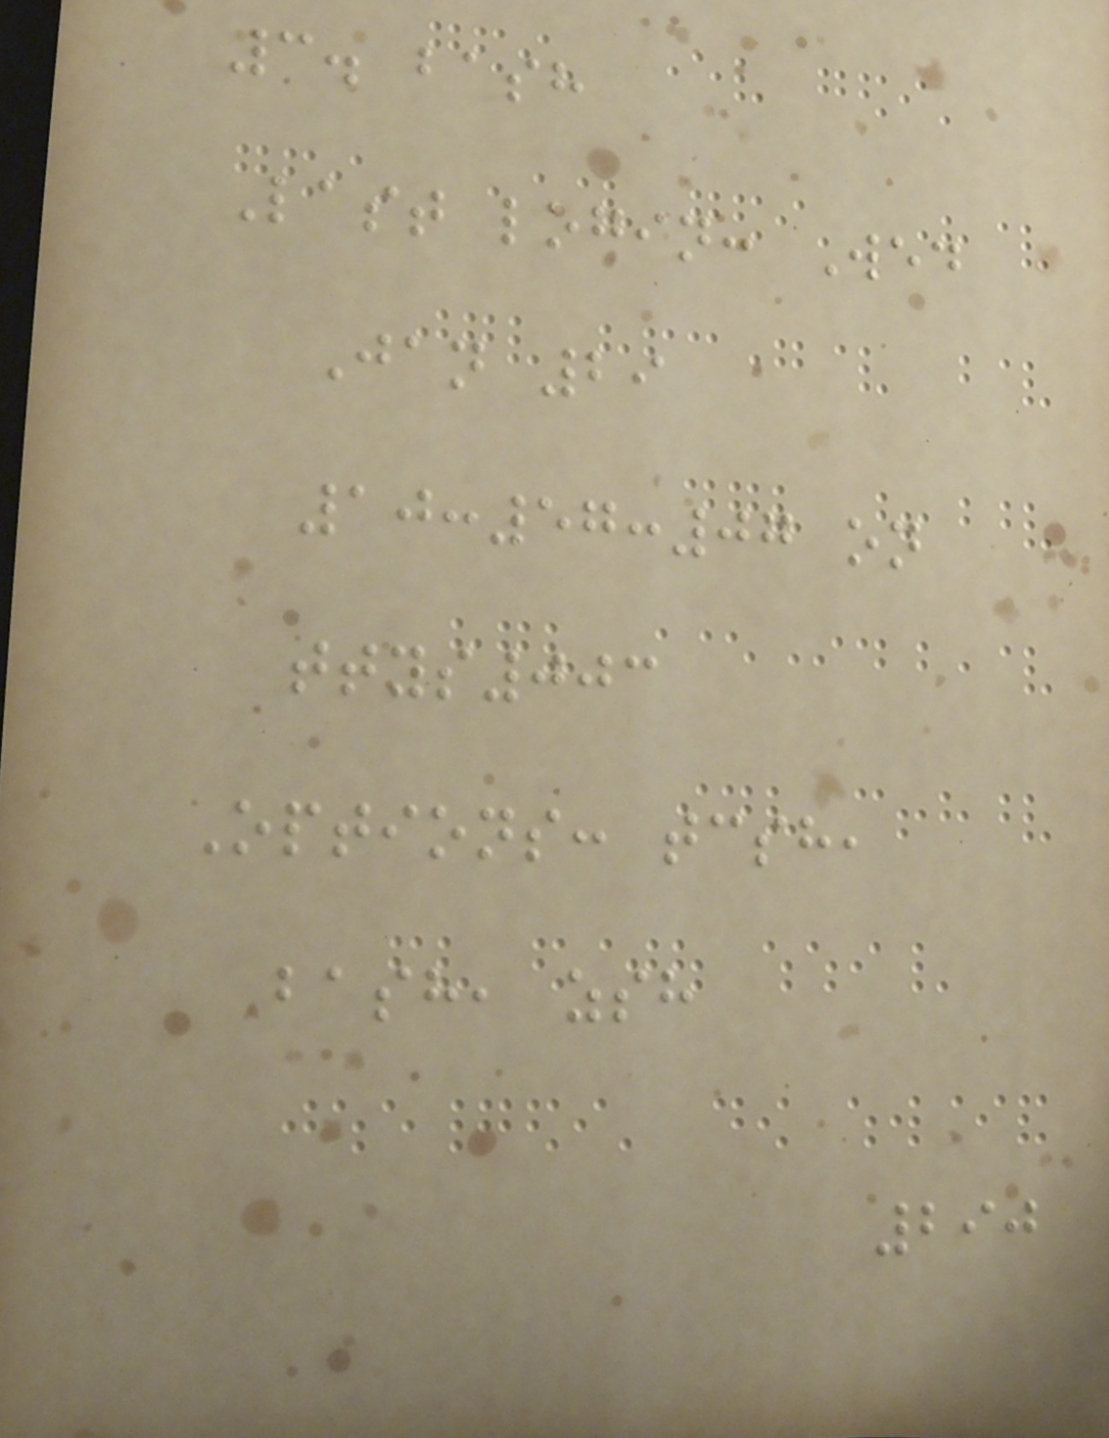3. bash
Last login: Wed
Jan 29
10:57:07 on
ttys003
Options: tcsh,
bash, zsh
290
